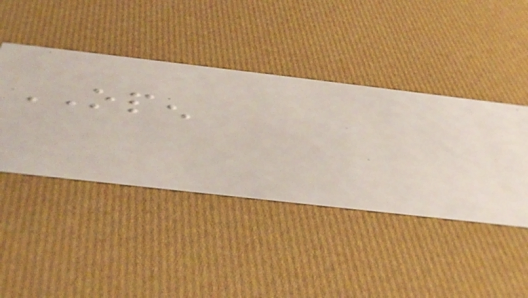OPEN
